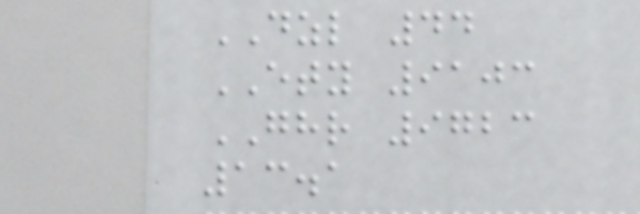DZL 44
ETY 9103
GHR 9723
13.1
